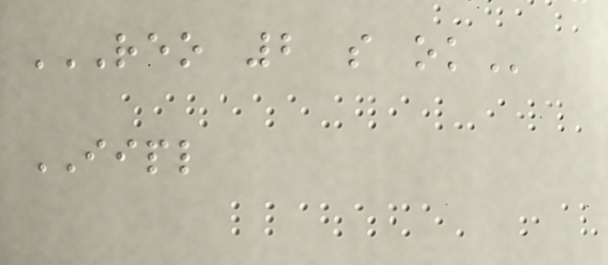REO 2 S OK
IIPL
